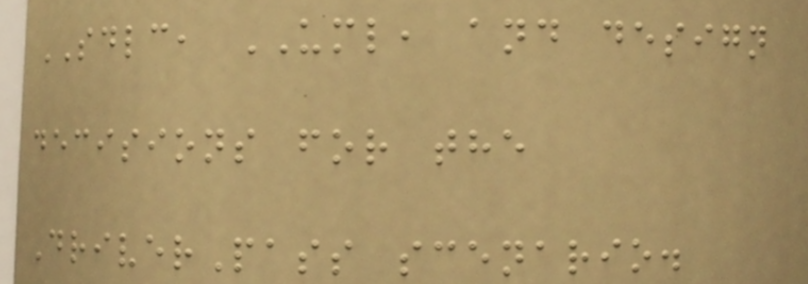SDLC, UML, and design
decisions for the
DriverPass scenario.
